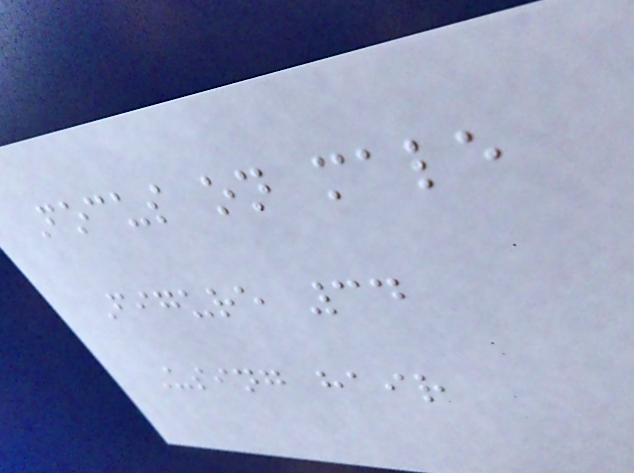Focus on male
Figure 34
Using hair
